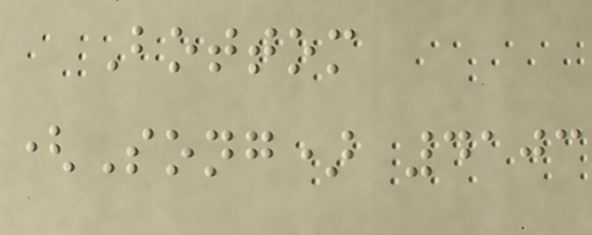Bottom
(Song) 4103
